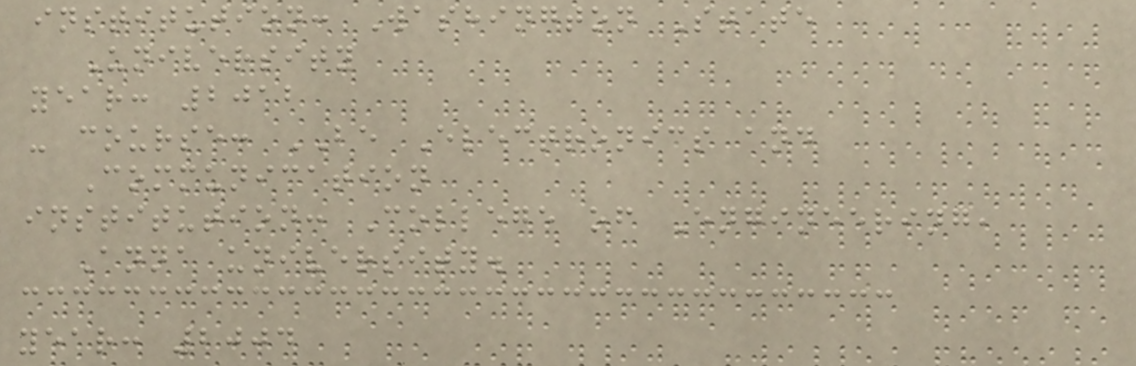institution: Washington State
University
year: 2012
- course: BE Electronics and
Communication
institution: College of Engineering,
Anna university.
year: 2004
